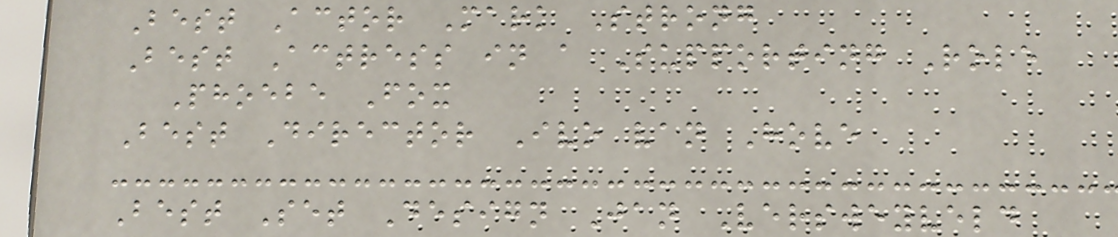Best Actor Mark Strong
Best Actress in a Supporting Role
Phoebe Fox
Best Director Ivo van Hove
Best Set Design Jan Versweyveld
